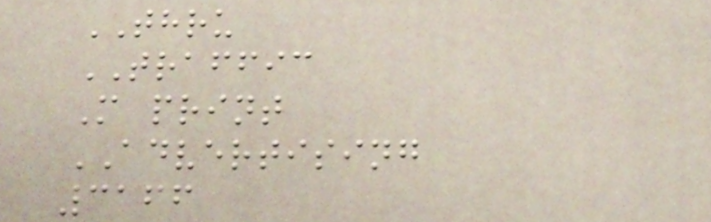THRU
TRAFFIC
M print
ADVERTISING
3166
